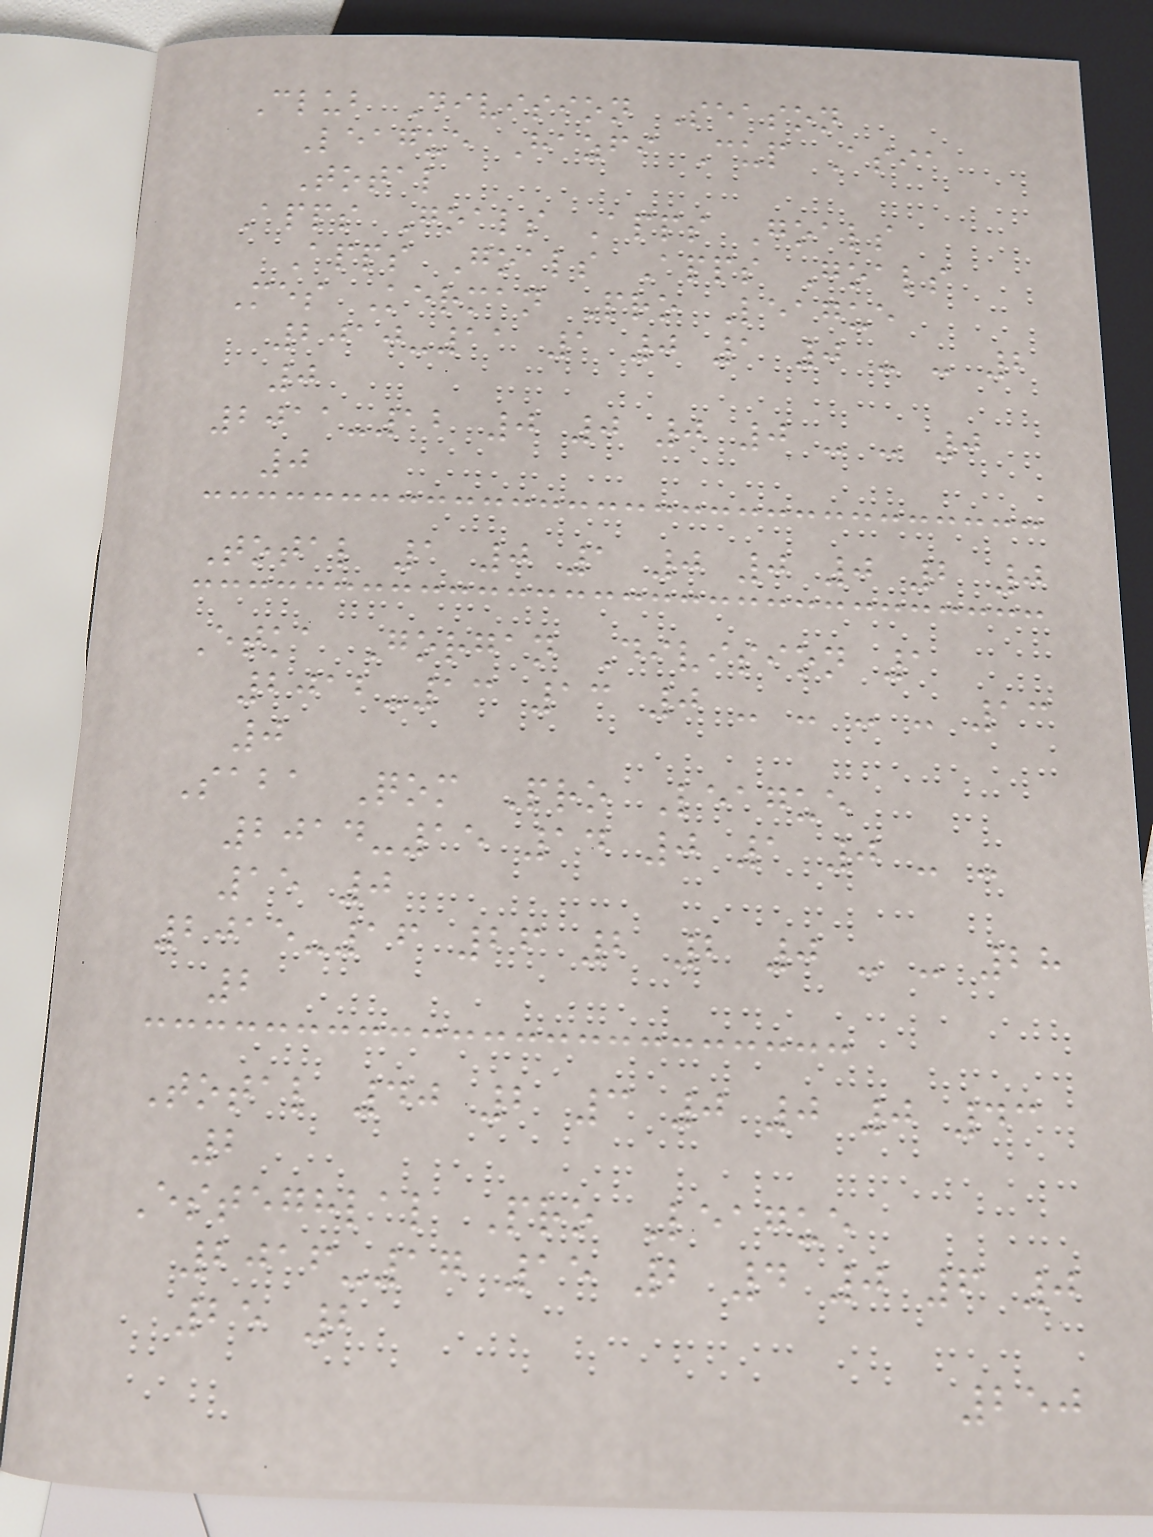Club Division Season
League Hazfi Cup Asia
Total
Apps Goals Apps Goals
Apps Goals Apps Goals
Mes Kerman Pro League
2010-11 1 0 1 0 - - 2
0
2011-12 0 0 0 0 - - 0
0
Total 1 0 1 0 0 0 2 0
Etka Gorgan Division 1
2012-13 13 0 - - - - 13
0
Saba Qom Pro League
2014-15 14 0 1 0 - -
15 0
2015-16 26 2 2 0 - - 28
2
Total 40 2 3 0 0 0 43
2
Esteghlal Pro League
2016-17 15 2 4 0 6 0
25 2
250
